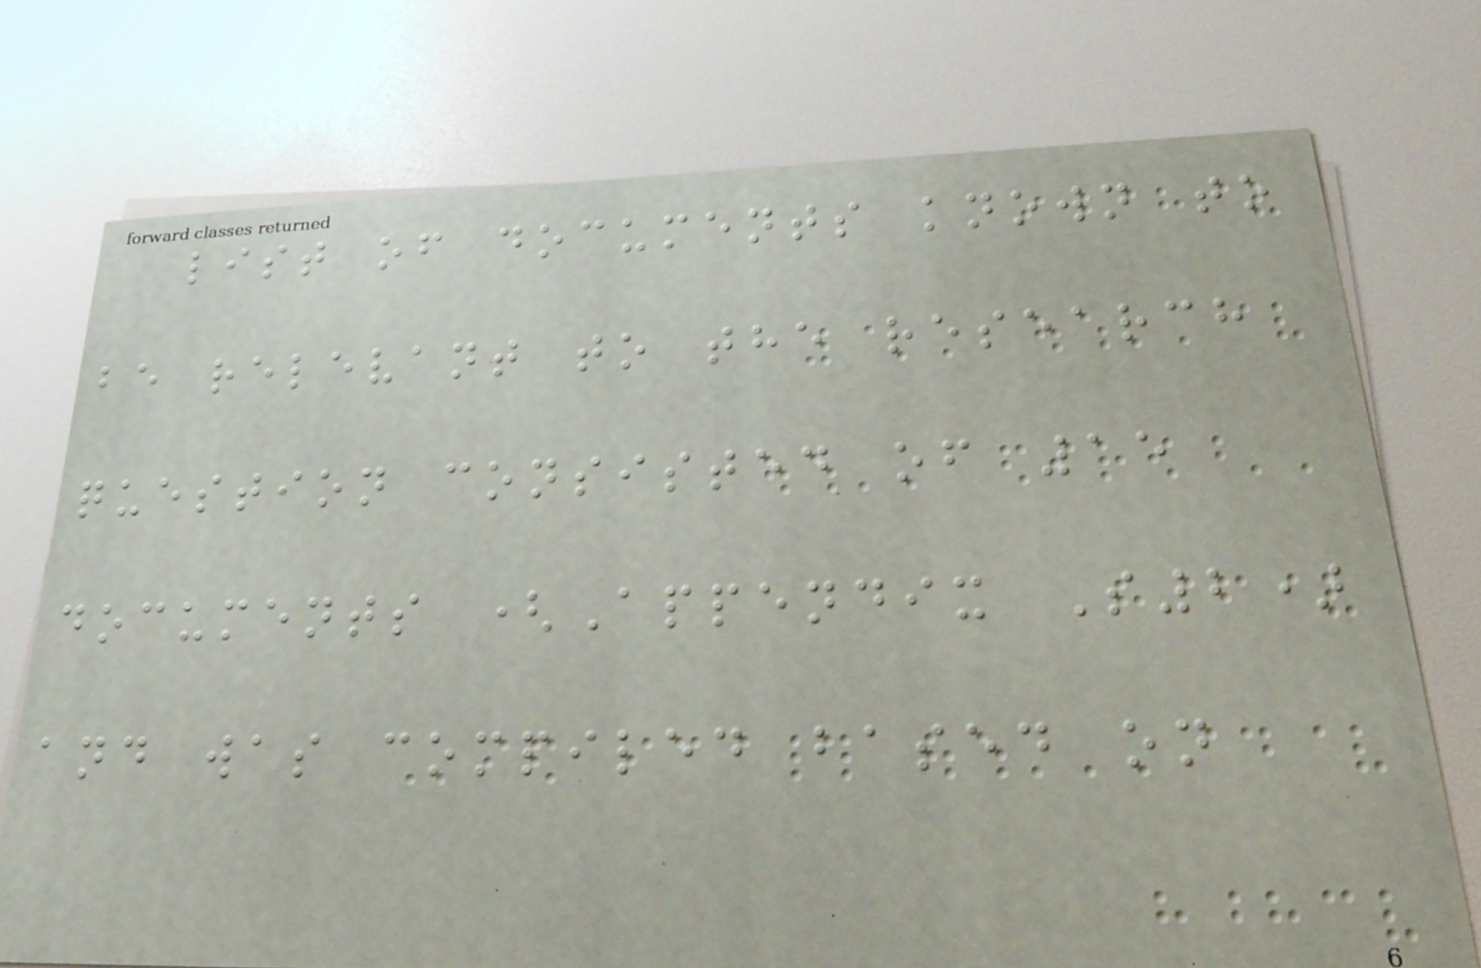list of documents known to
be relevant to the research
question consisted of 15
documents (Appendix S2)
and was compiled based on
